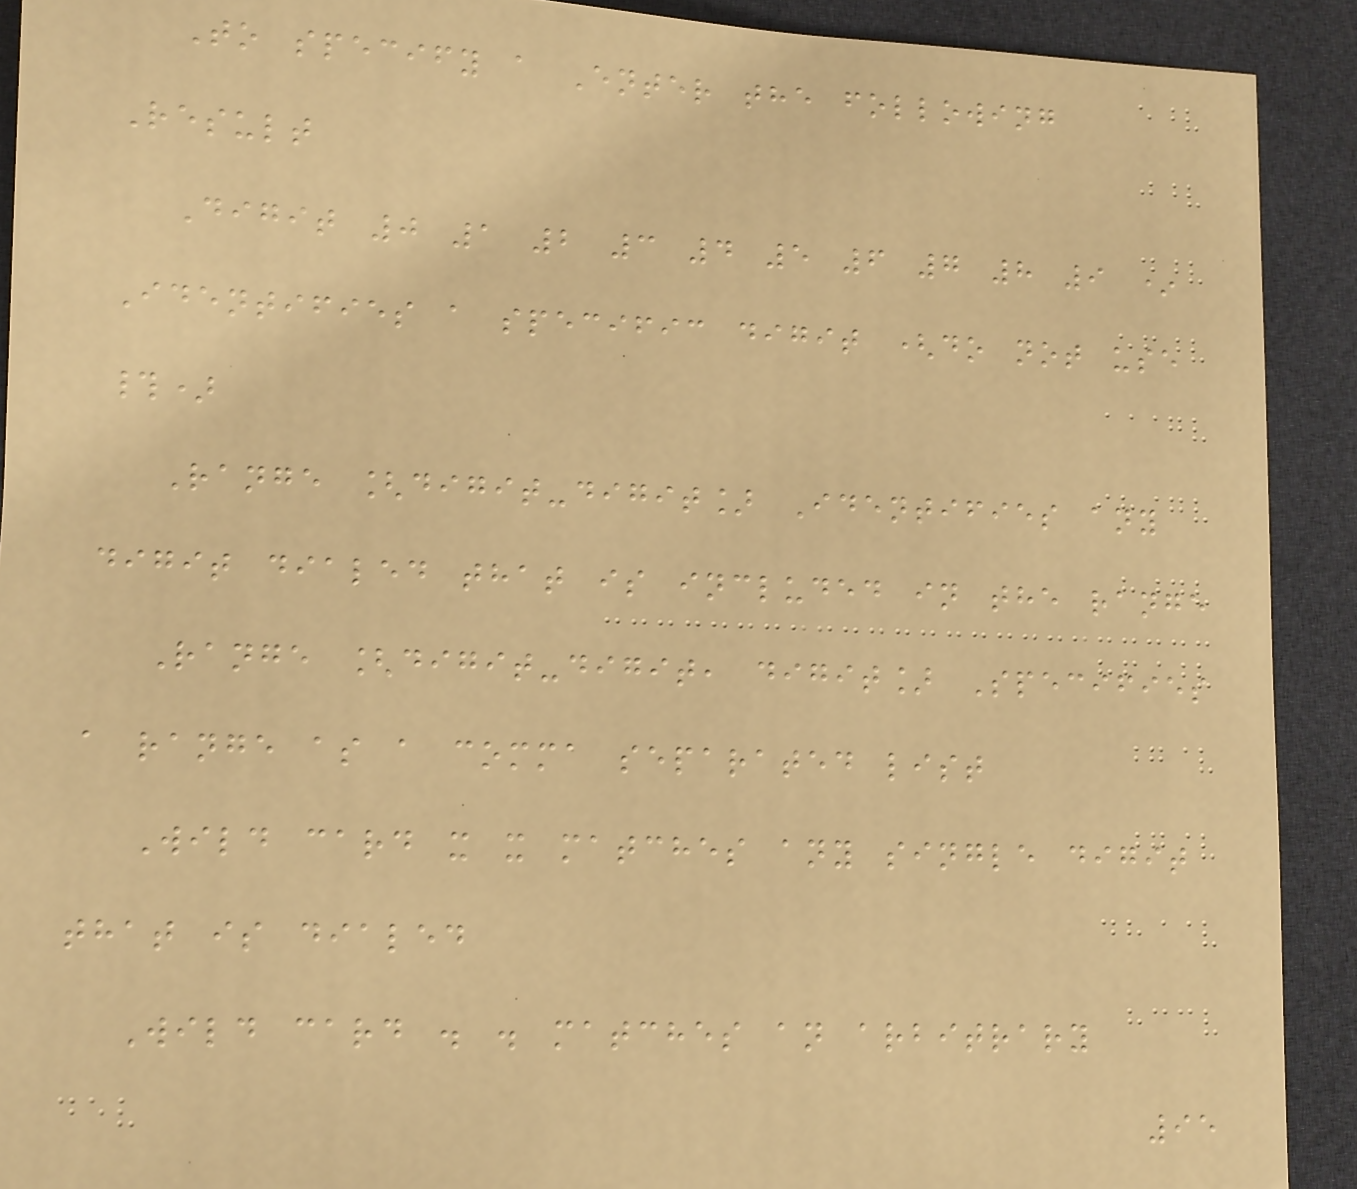To specify a Enter the following
Result
Digit 0 1 2 3 4 5 6 7 8 9 *
Identifies a specific digit (do not use
#)
Range [digit-digit] Identifies any
digit dialed that is included in the range
Range [digit-digit, digit] Specifies
a range as a comma separated list
Wild card x x matches any single digit
that is dialed
Wild card . . matches an arbitrary
95
